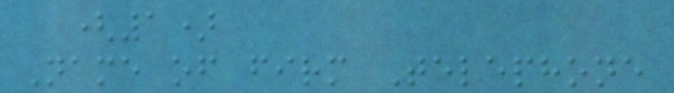(1)
Name of firm Telephone
